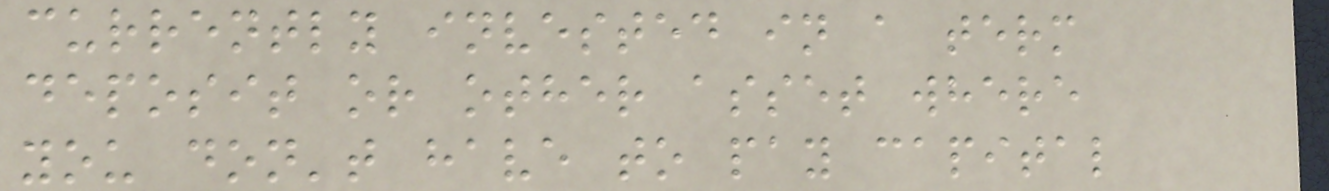currently invested in a term
deposit or other asset where
you don't have to pay capital
